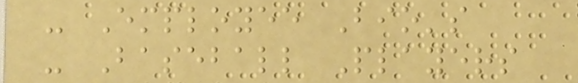- Employee Bio's
- Baseball Players
